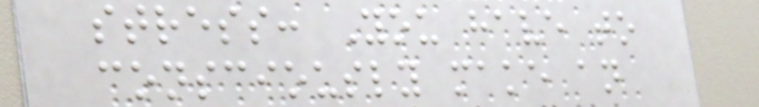stress: You have to
consciously make an
